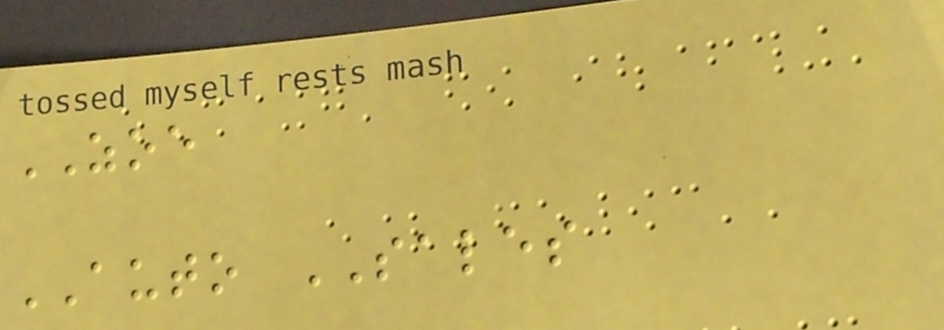ZOE
AUTO SALES
